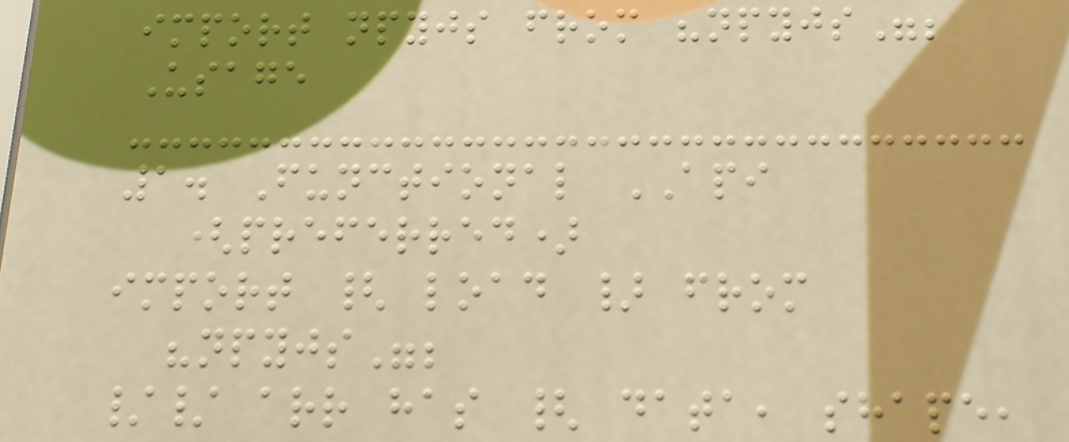import npyjs from "npyjs";
Usage
1. Functional API
(preferred)
import { load } from
"npyjs";
// arr has { data, shape,
